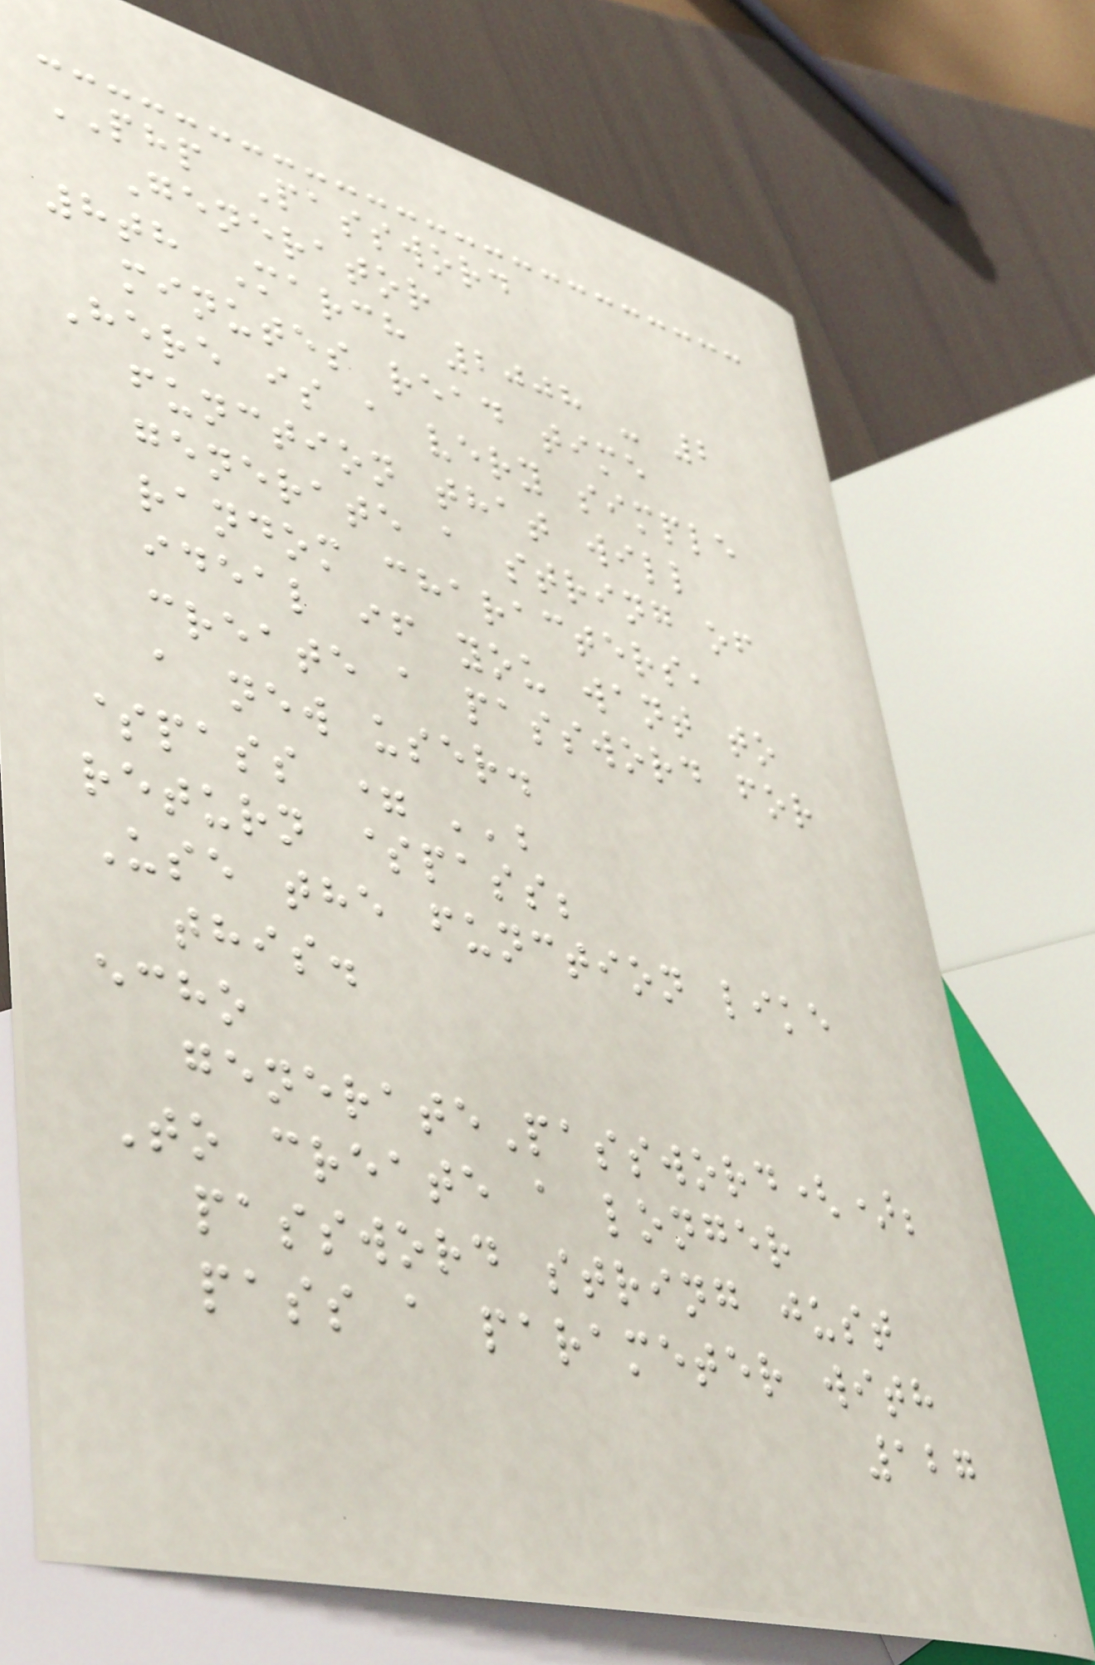PHP Password
Generator
8th March 2008 - 2
minutes read time
Here is a very simple
function that will
generate a string of
random characters,
ideal if you want to
create a password for
a new user.
$pass = '';
return $pass;
Use the function like
this.
echo
generatePassword();
To create a longer
password string just
pass a parameter with
127
